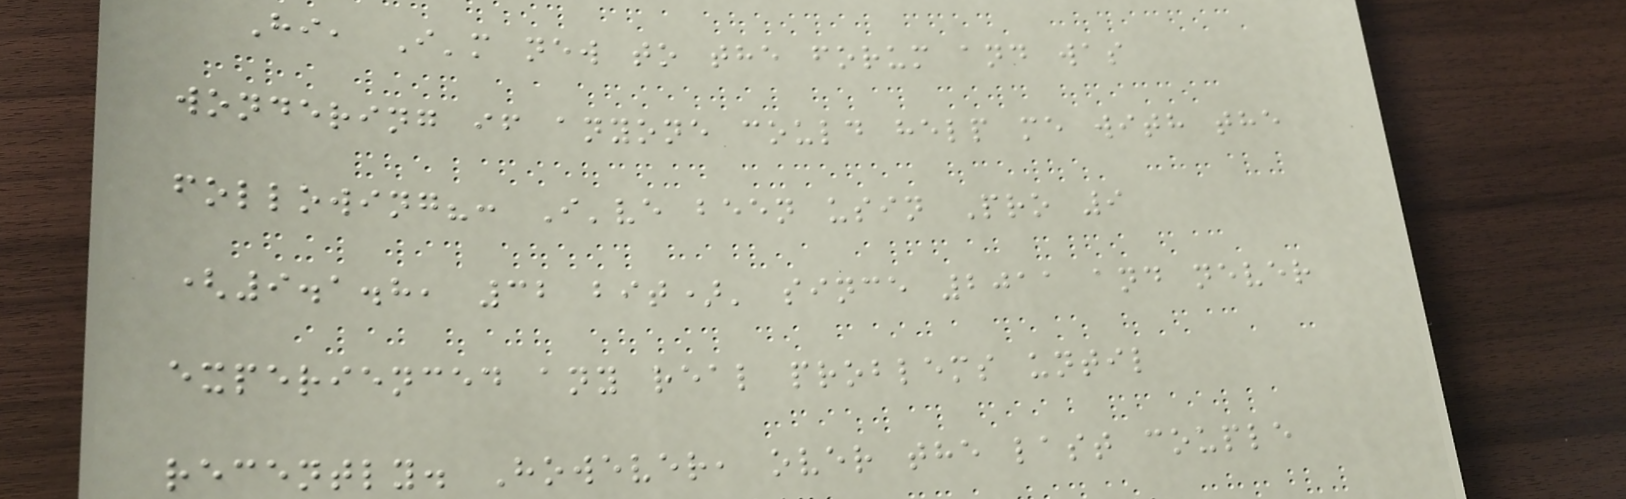Hi, I'm new to the forum and was
wondering if anyone could help me with the
following?: I've been usin Pro 9
(9.1.8, 32 bit)' since 2011 and never
experienced any real problems until
recently. However, over the last couple
